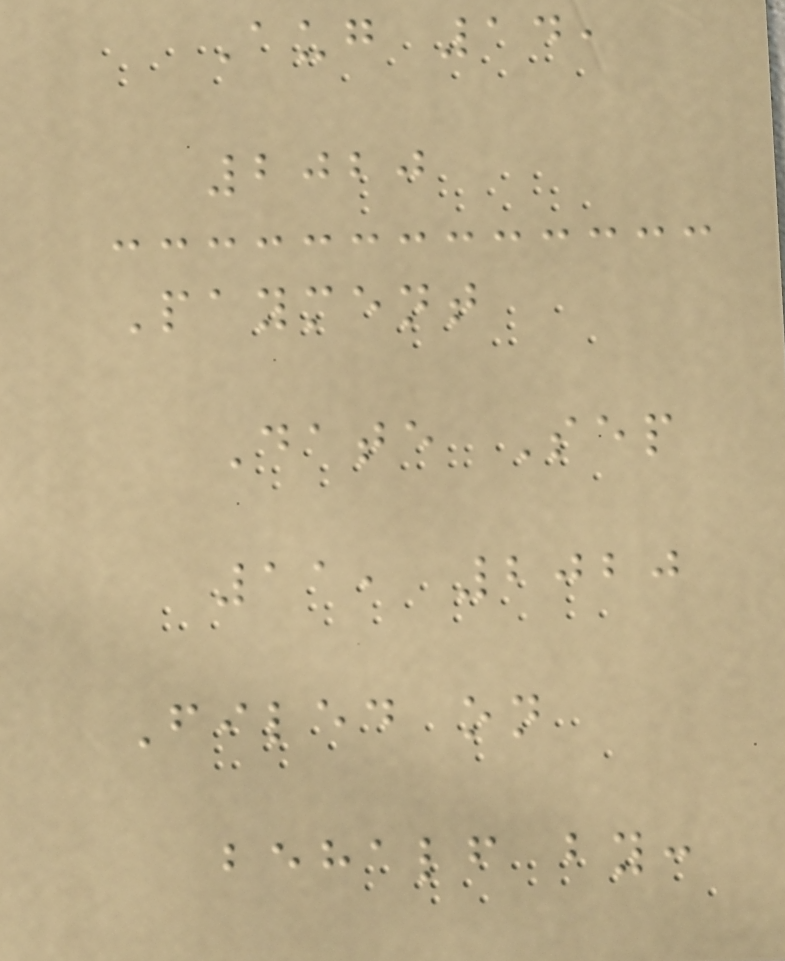Aug 14,
2020
Payment
Date Sep
11, 2020
Filed on
behalf by:
